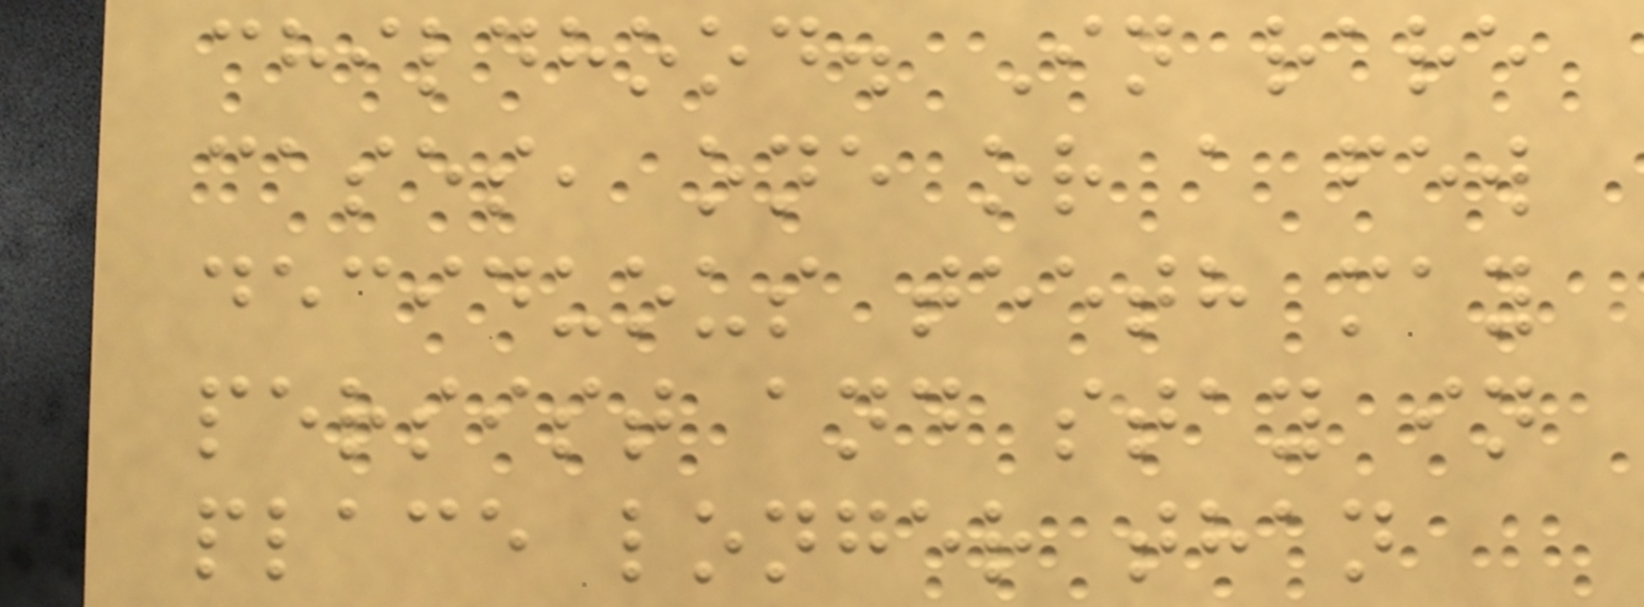childhood. In rare
cases, one or a few
deciduous teeth may
persist and stay in
place longer than
